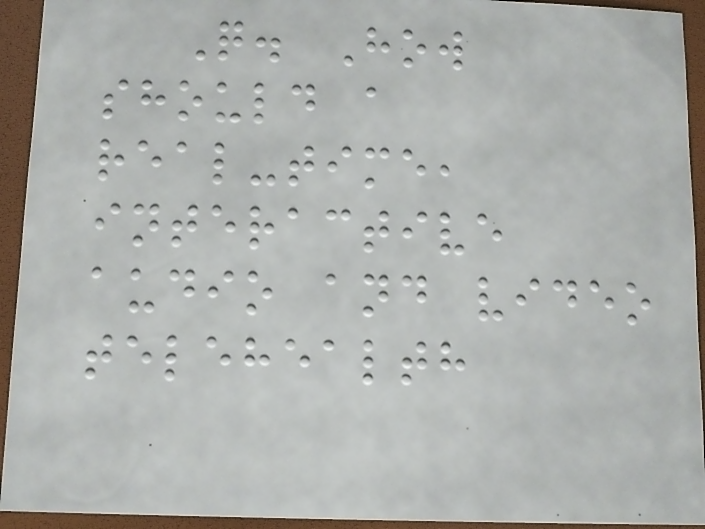Q. How
should a
real-time,
interactive
audio and video
telehealth
